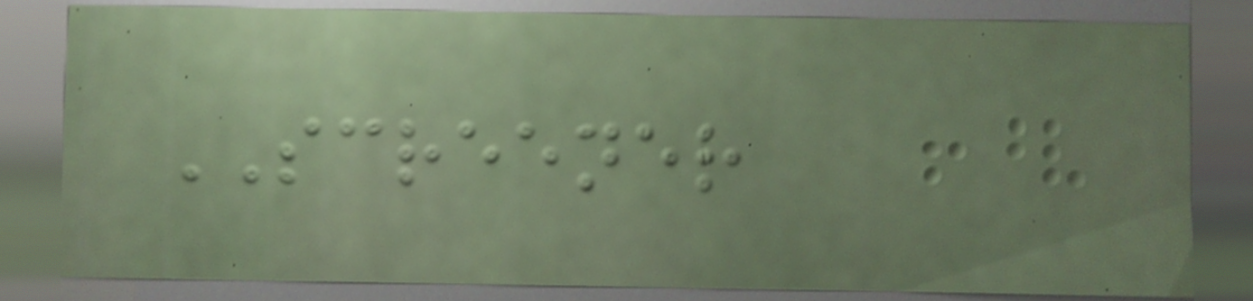SCREENER
